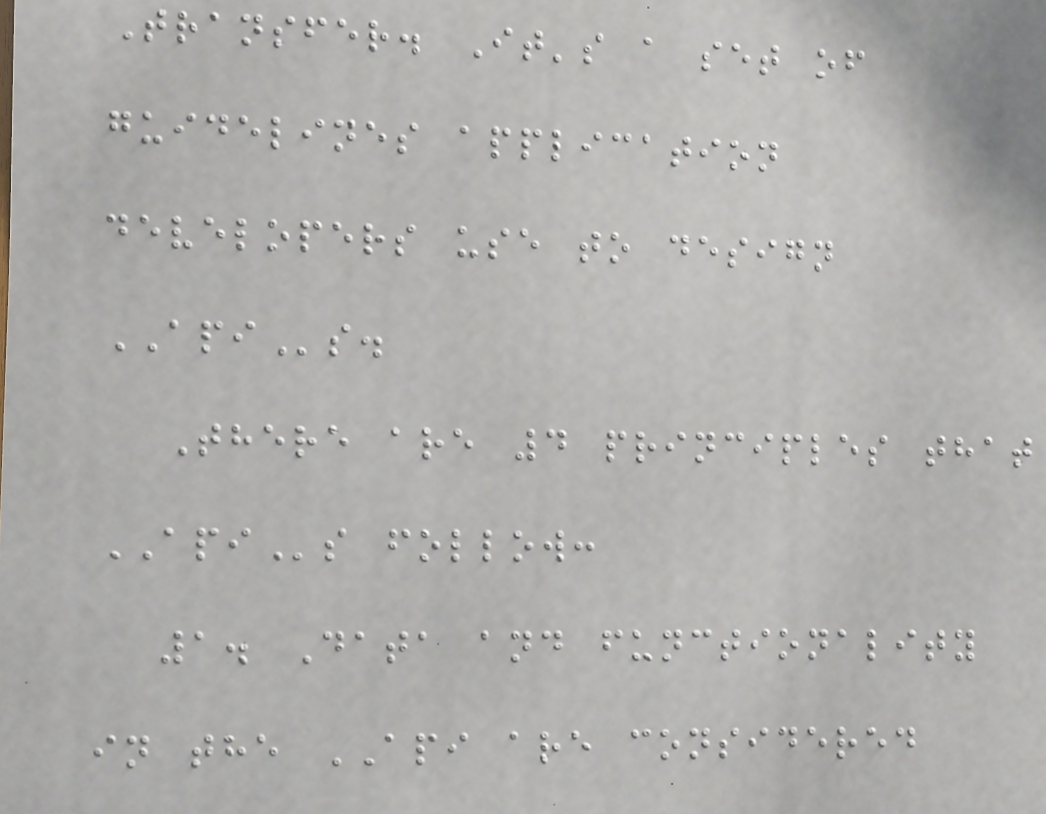Transfer. It's a set of
guidelines application
developers use to design
APIs.
There are 4 principles that
APIs follow:
1. Data and functionality
in the API are considered
